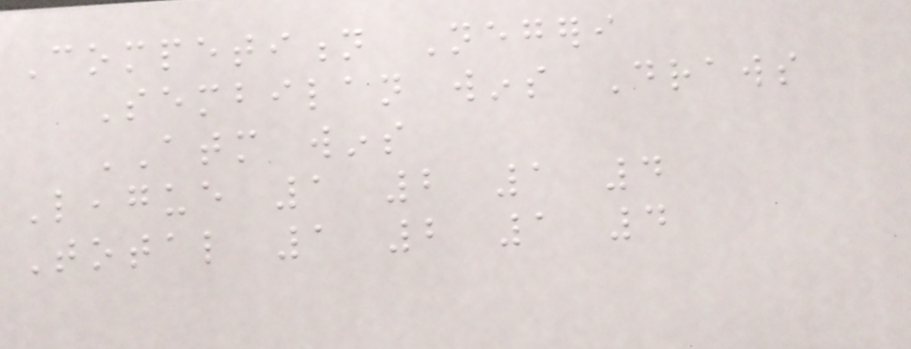Competition Negeri
Sembilan wins Draws
ATM wins
League 1 2 1 4
Total 1 2 1 4
